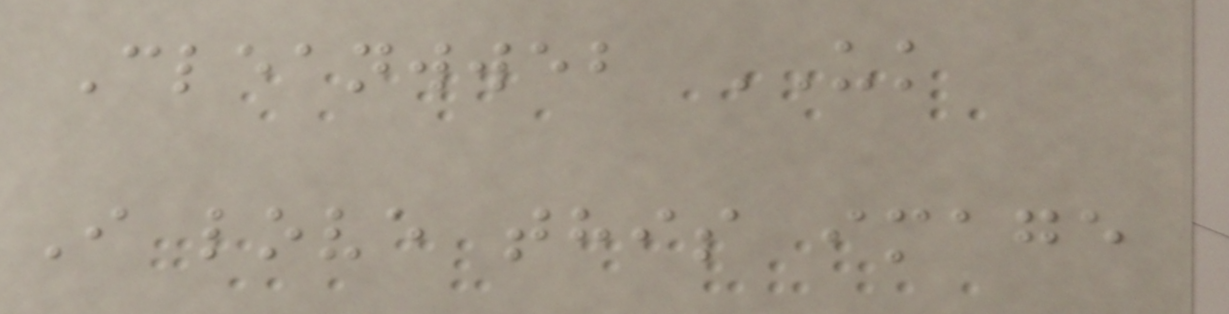Cleanwweb UK
I love this image
